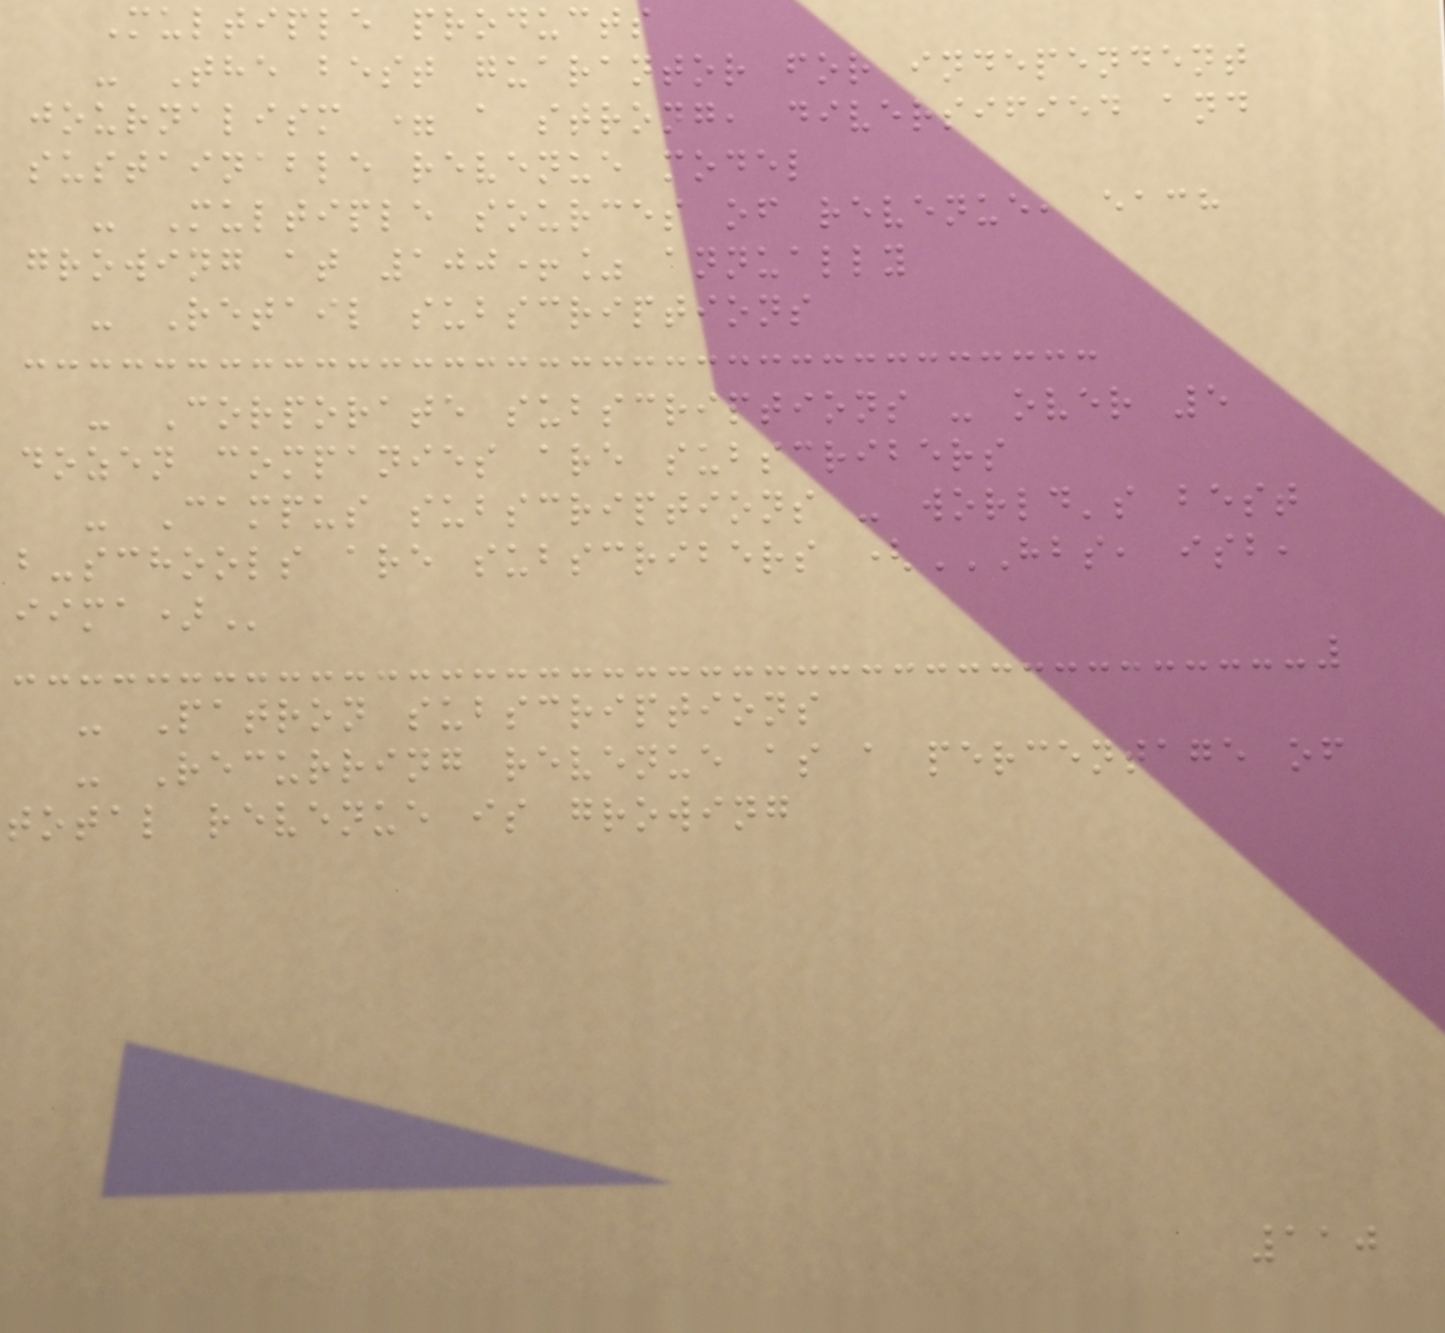Multiple products
- The best guarantor for independent
journalism = a strong, diversified and
sustainable revenue model
- Multiple sources of revenue, each
growing at 100+% annually
- Retail subscriptions
- Corporate subscriptions - over 5
dozen companies are subscribers
- Campus subscriptions - world's best
b-schools are subscribers (HBS, ISB,
IIMA)
- Patron subscriptions
- Recurring revenue as a percentage of
total revenue is growing
110
